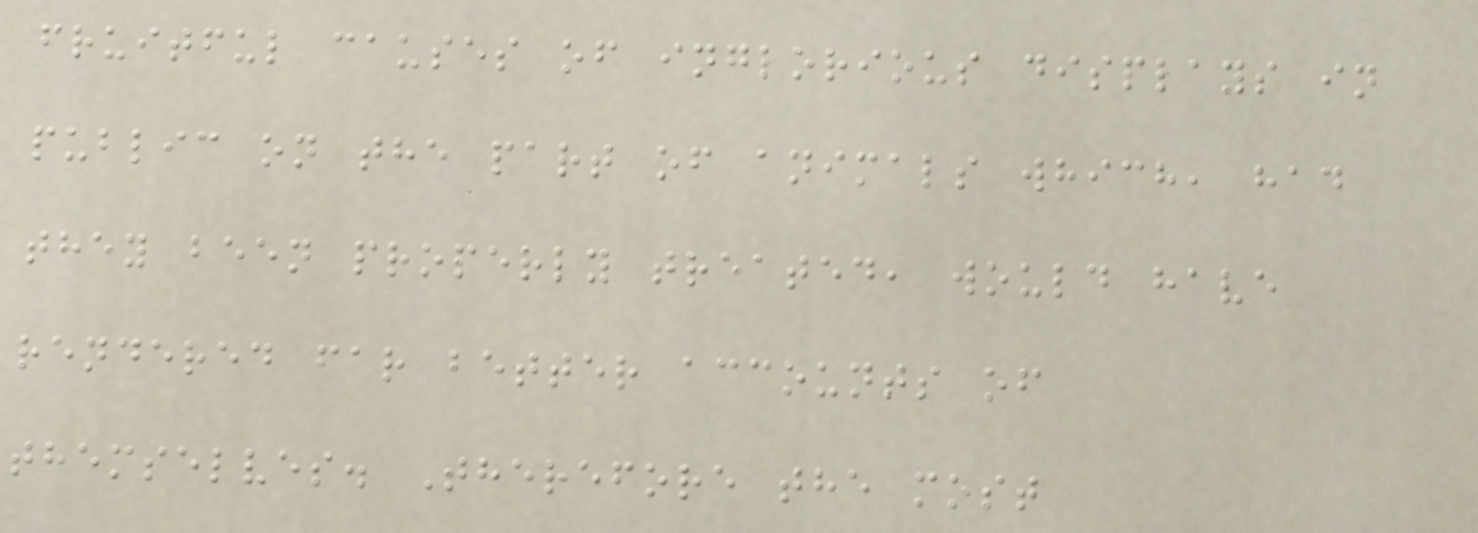fruitful causes of inglorious displays in
public on the part of animals which, had
they been properly treated, would have
rendered far better accounts of
themselves. Therefore the most
